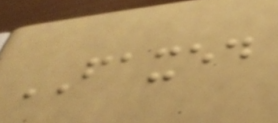FAXED
